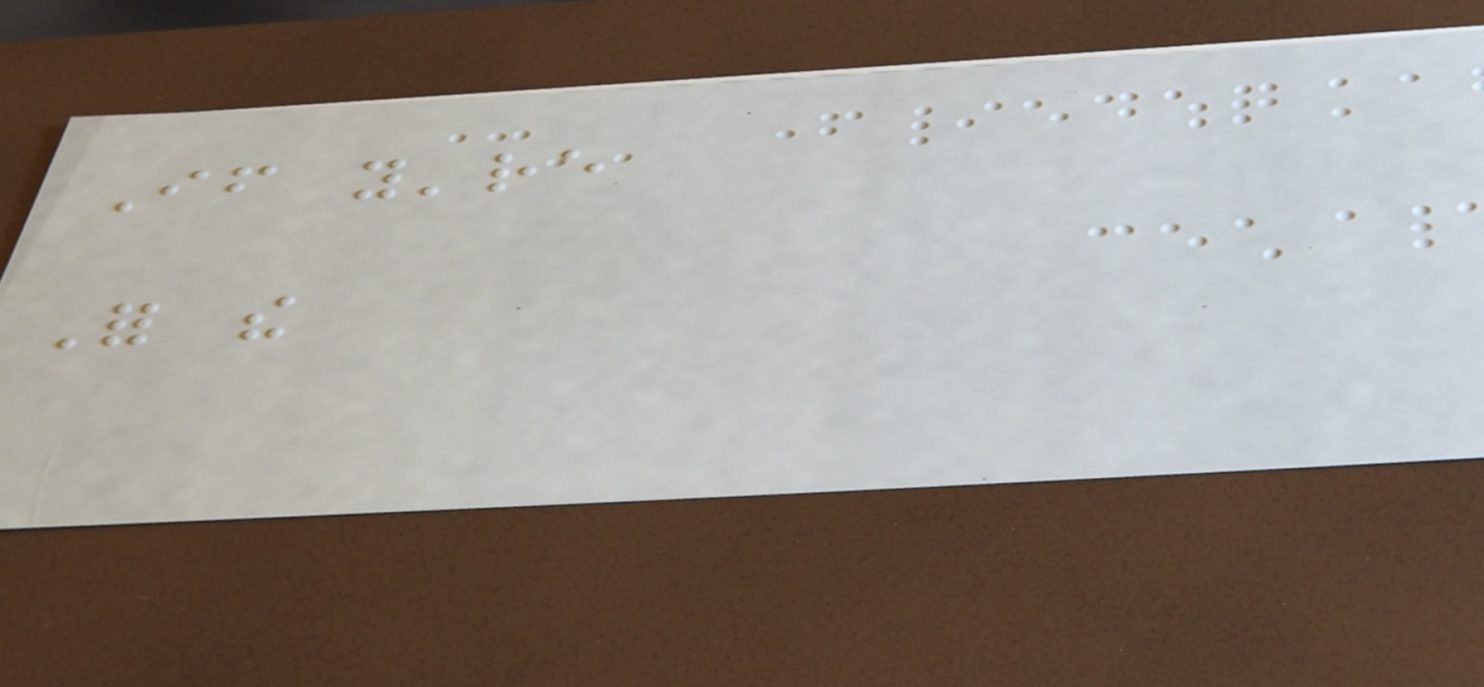If you're
For the
